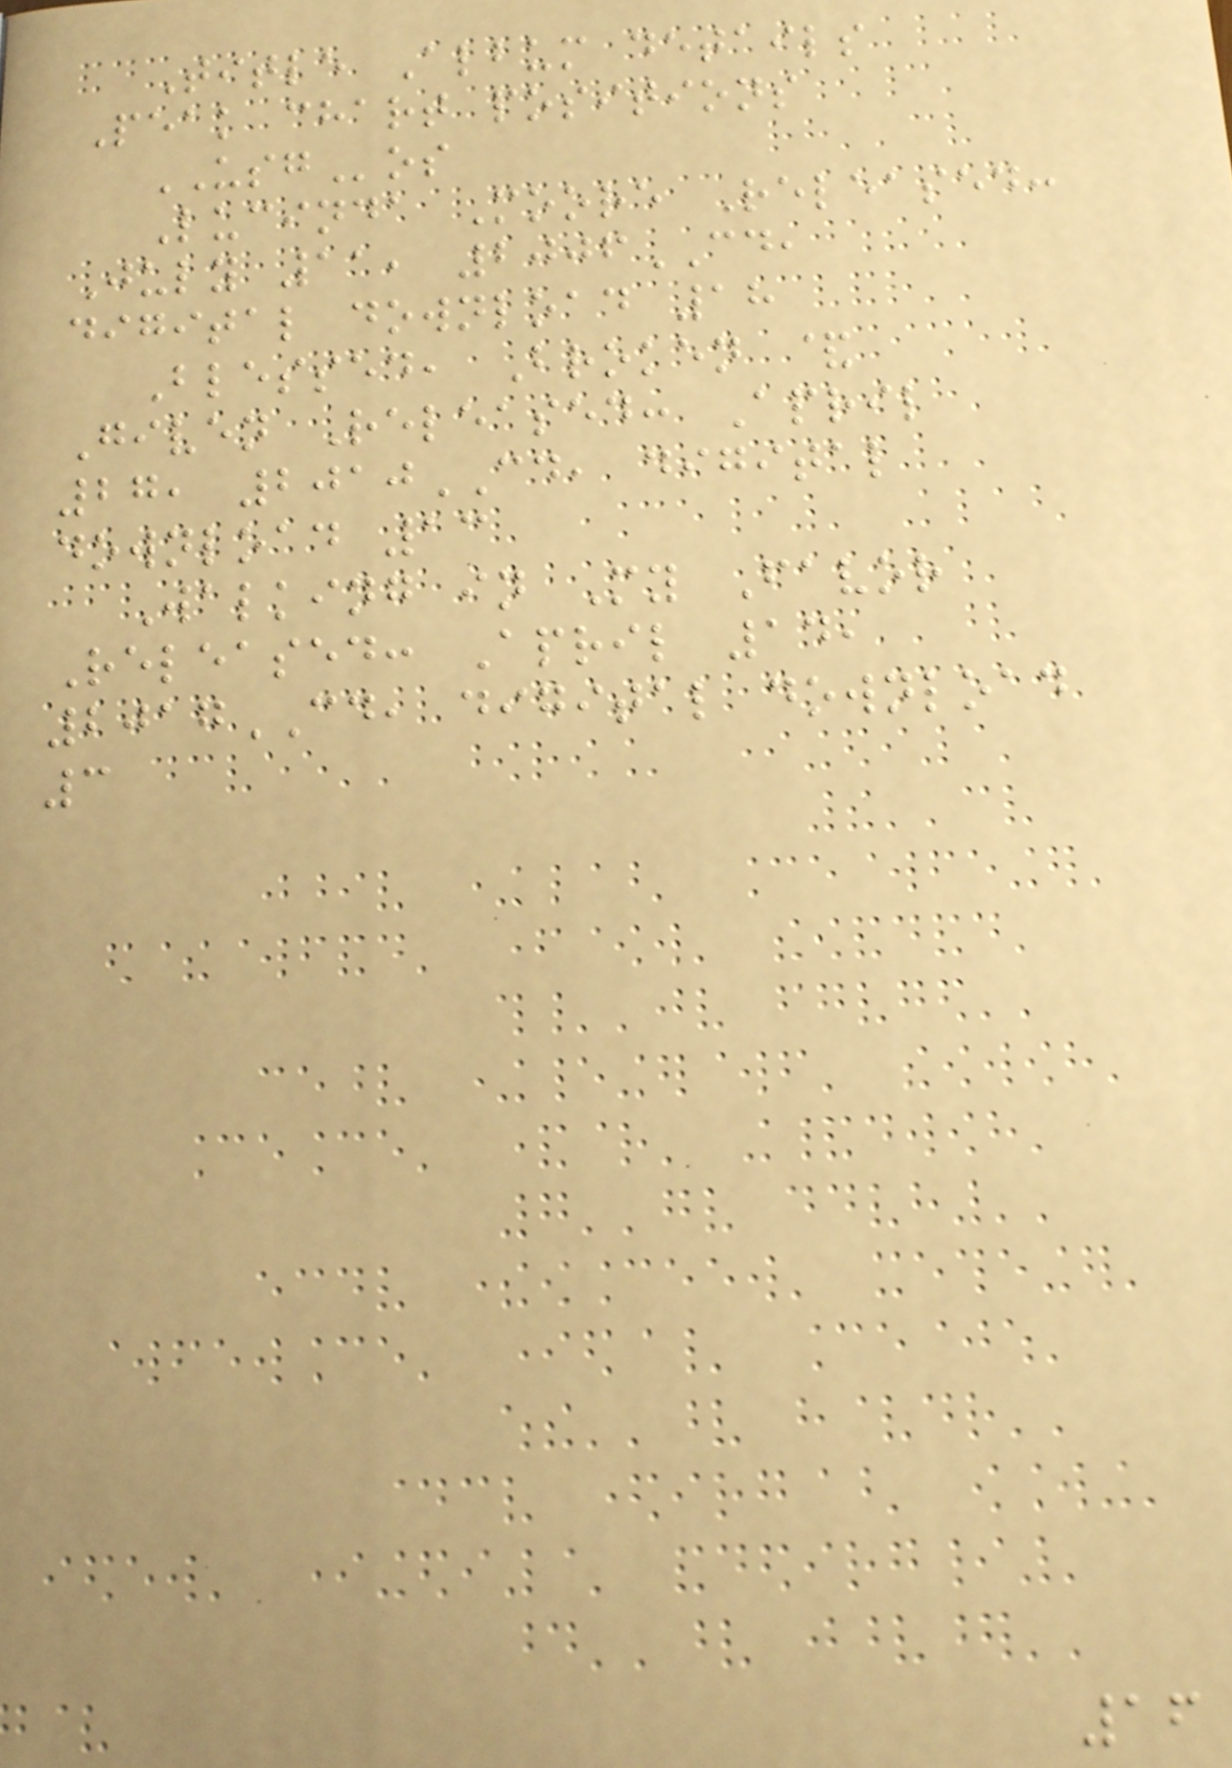Title Album details
Peak chart positions
USGos
Lucinda Moore Released:
July 11, 2006CD,
digital download 18
Blessed, Broken &
Given Released: April
27, 2010CD, digital
download 13
Walking in My Favor
Released: April 14,
2017CD, digital download
3
16
